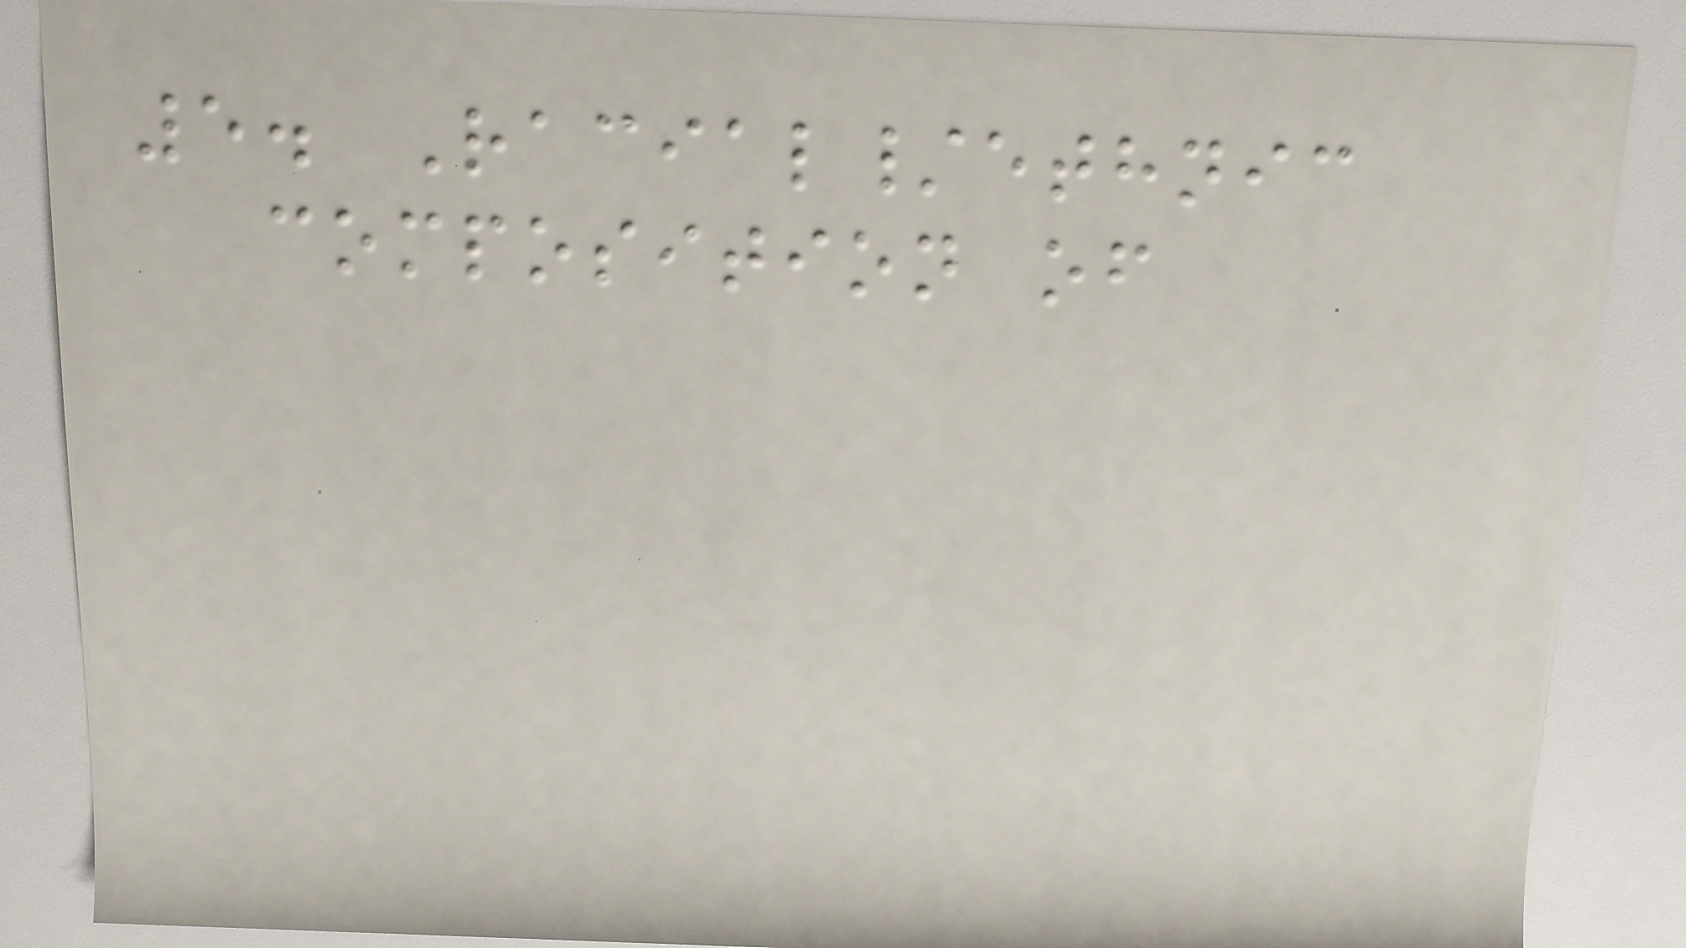5. Racial/ethnic
composition of
